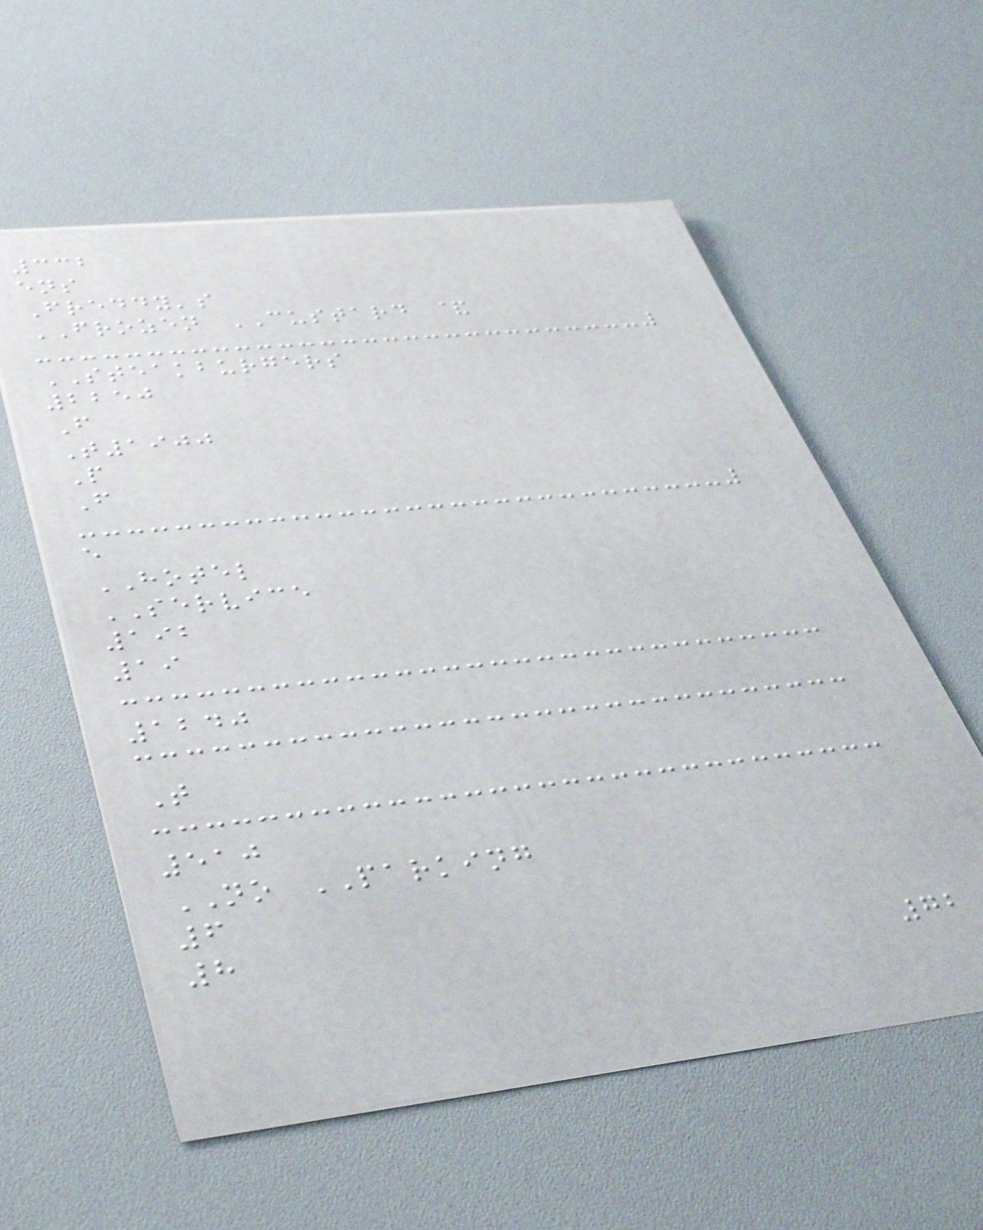332
ens
Freddy's
FROZEN CUSTARD &
STEAKBURGERS
2250
F
T1900
P
F
e
HOTEL
SERVICE
192
19
1240
T
510
NO PARKING
6
8
72
